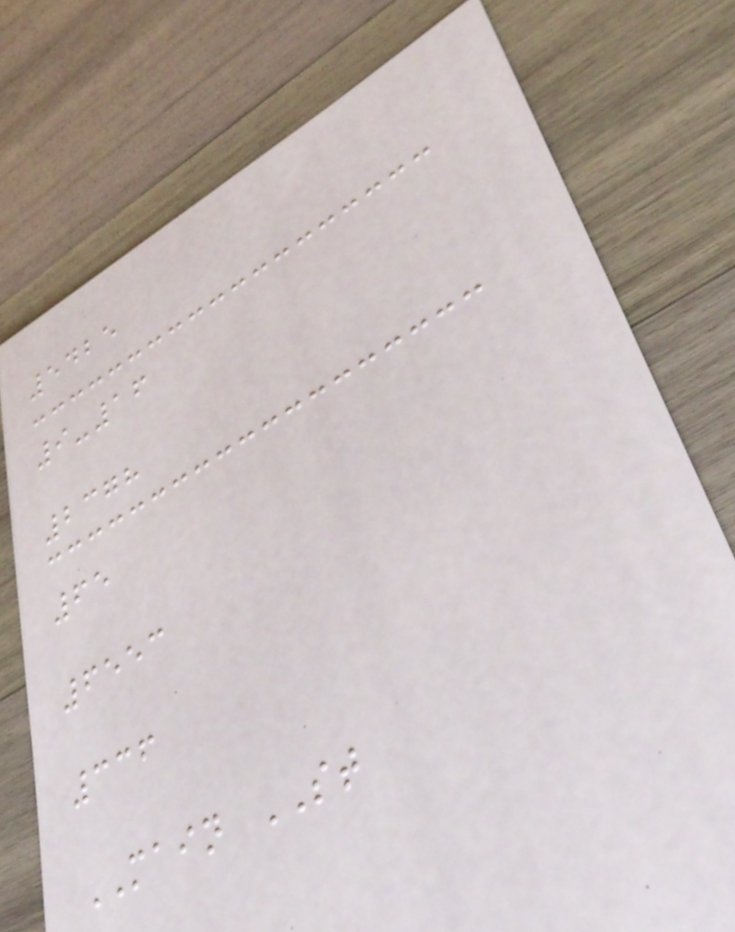5425
9-16
2378
65
6553
336
MAIN ST
